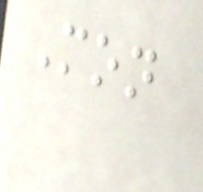Mon
